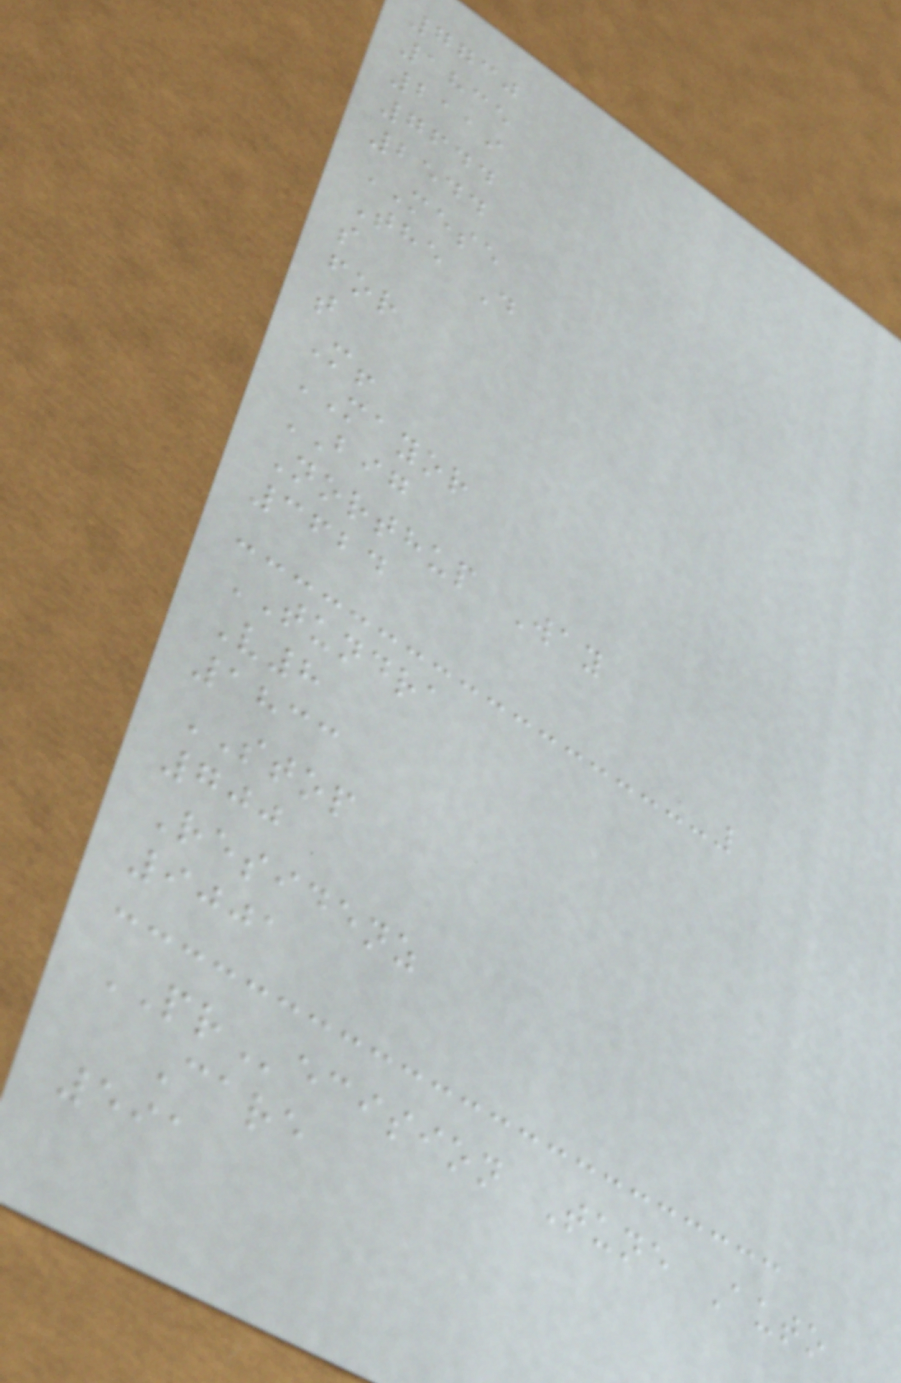7730
1835
2119
7644
2544
MESE
The D
s
for
t
M!
MAYOR
BIG
Northup Way
3624
TUNDRA
V8
1833
STOP
700
Residenz
9001
PRecision Tune Auto
Care
591
